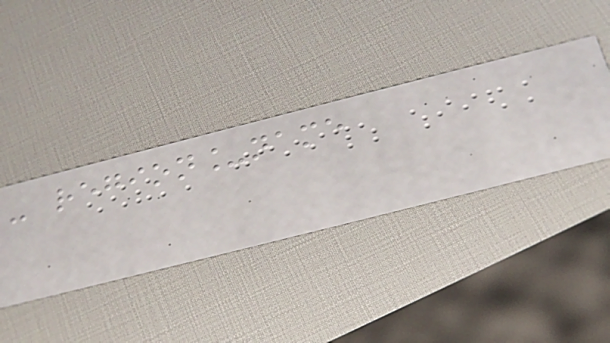- region_name
